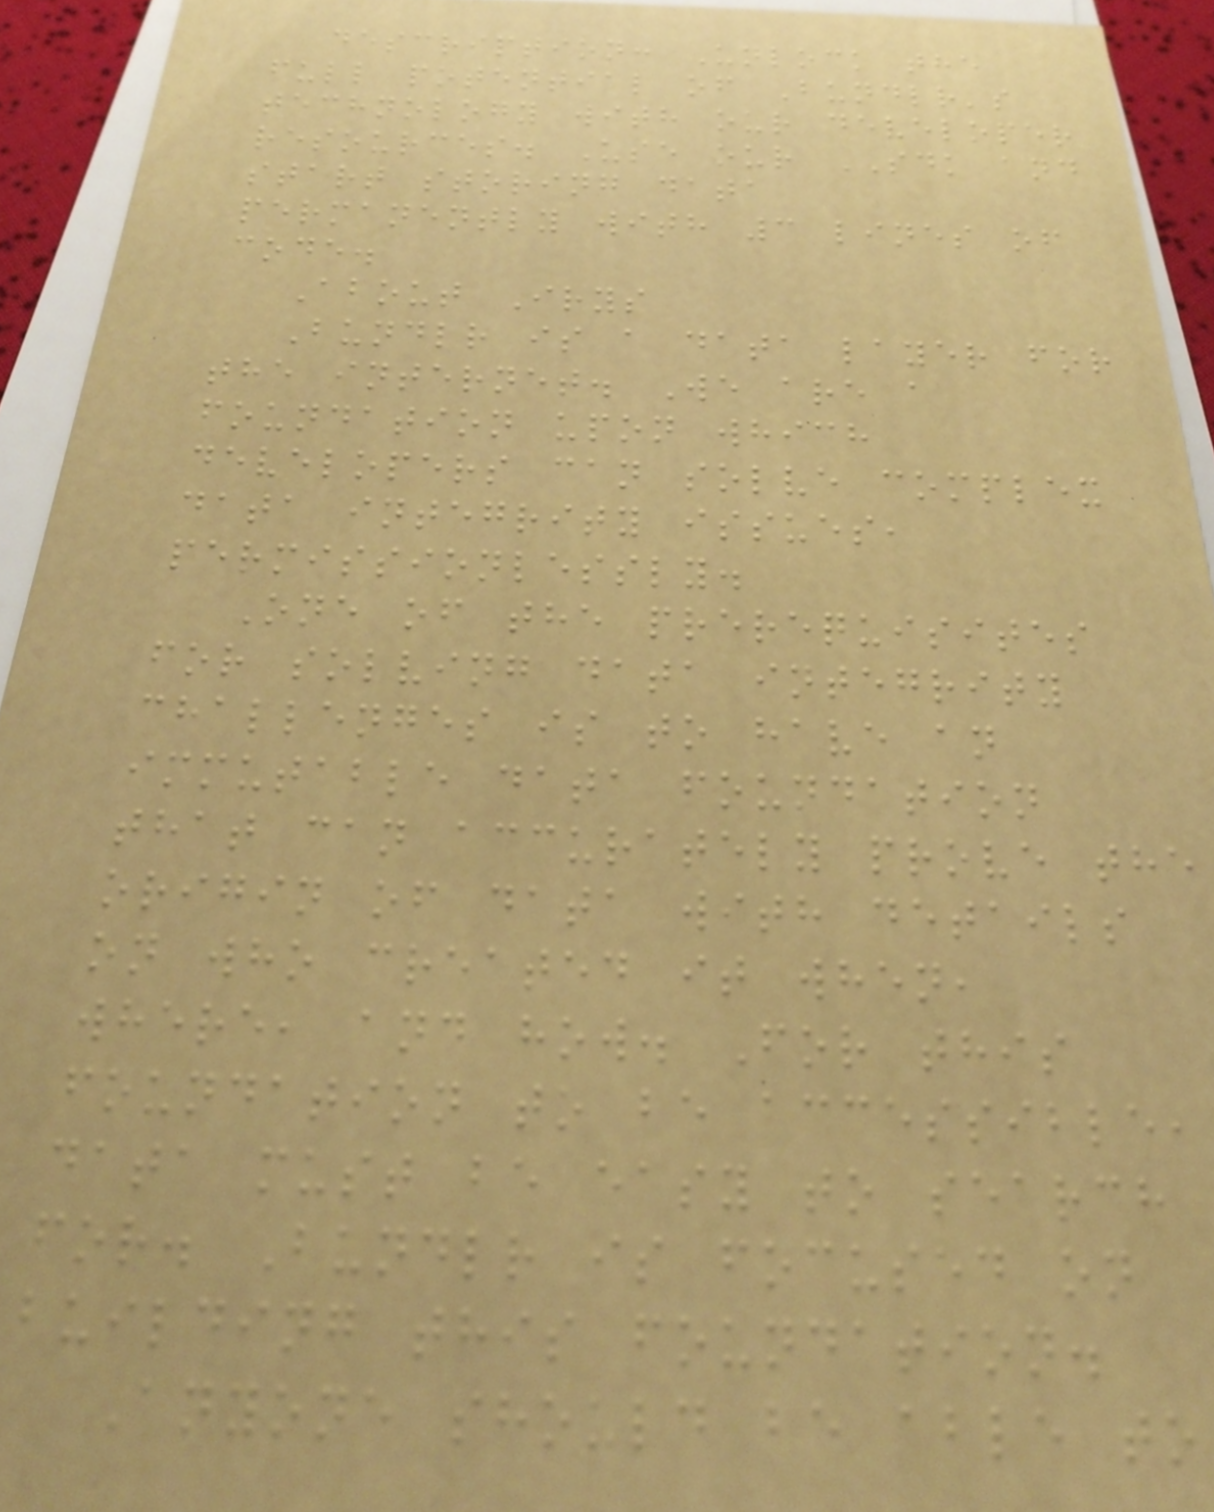description: Unlock the
full potential of Bundlr's
technology with our developer
resources. Use our SDK and
start storing data
permanently with 3 lines of
code.
About Irys
Bundlr is a data layer for
the internet. We are a
foundation upon which
developers can solve complex
data integrity issues,
permissionlessly.
One of the prerequisites
for solving data integrity
challenges is to have an
immutable data foundation
that can accurately prove the
origin of data with details
on who created it when,
where, and how. For this
foundation to be accessible,
data must be easy to search
for. Bundlr is focused on
building this foundation.
Anyone should be able to
